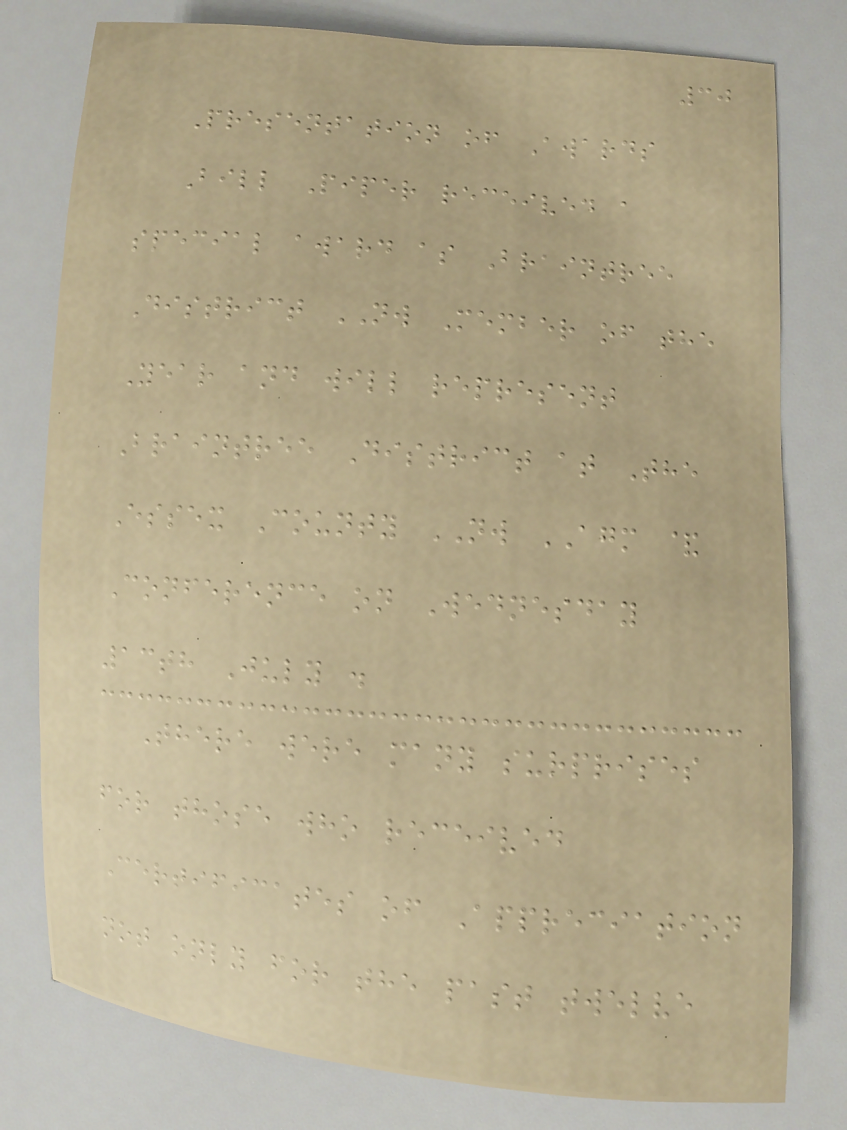30
Presentation of Awards
Bill Piper received a
special award as Braintree
District NW Member of the
Year and will represent
Braintree District at The
Essex County NW AGM &
Conference on Wednesday
13th July .
There were many surprises
for those who received
Certificates of Appreciation
not only for the past twelve
